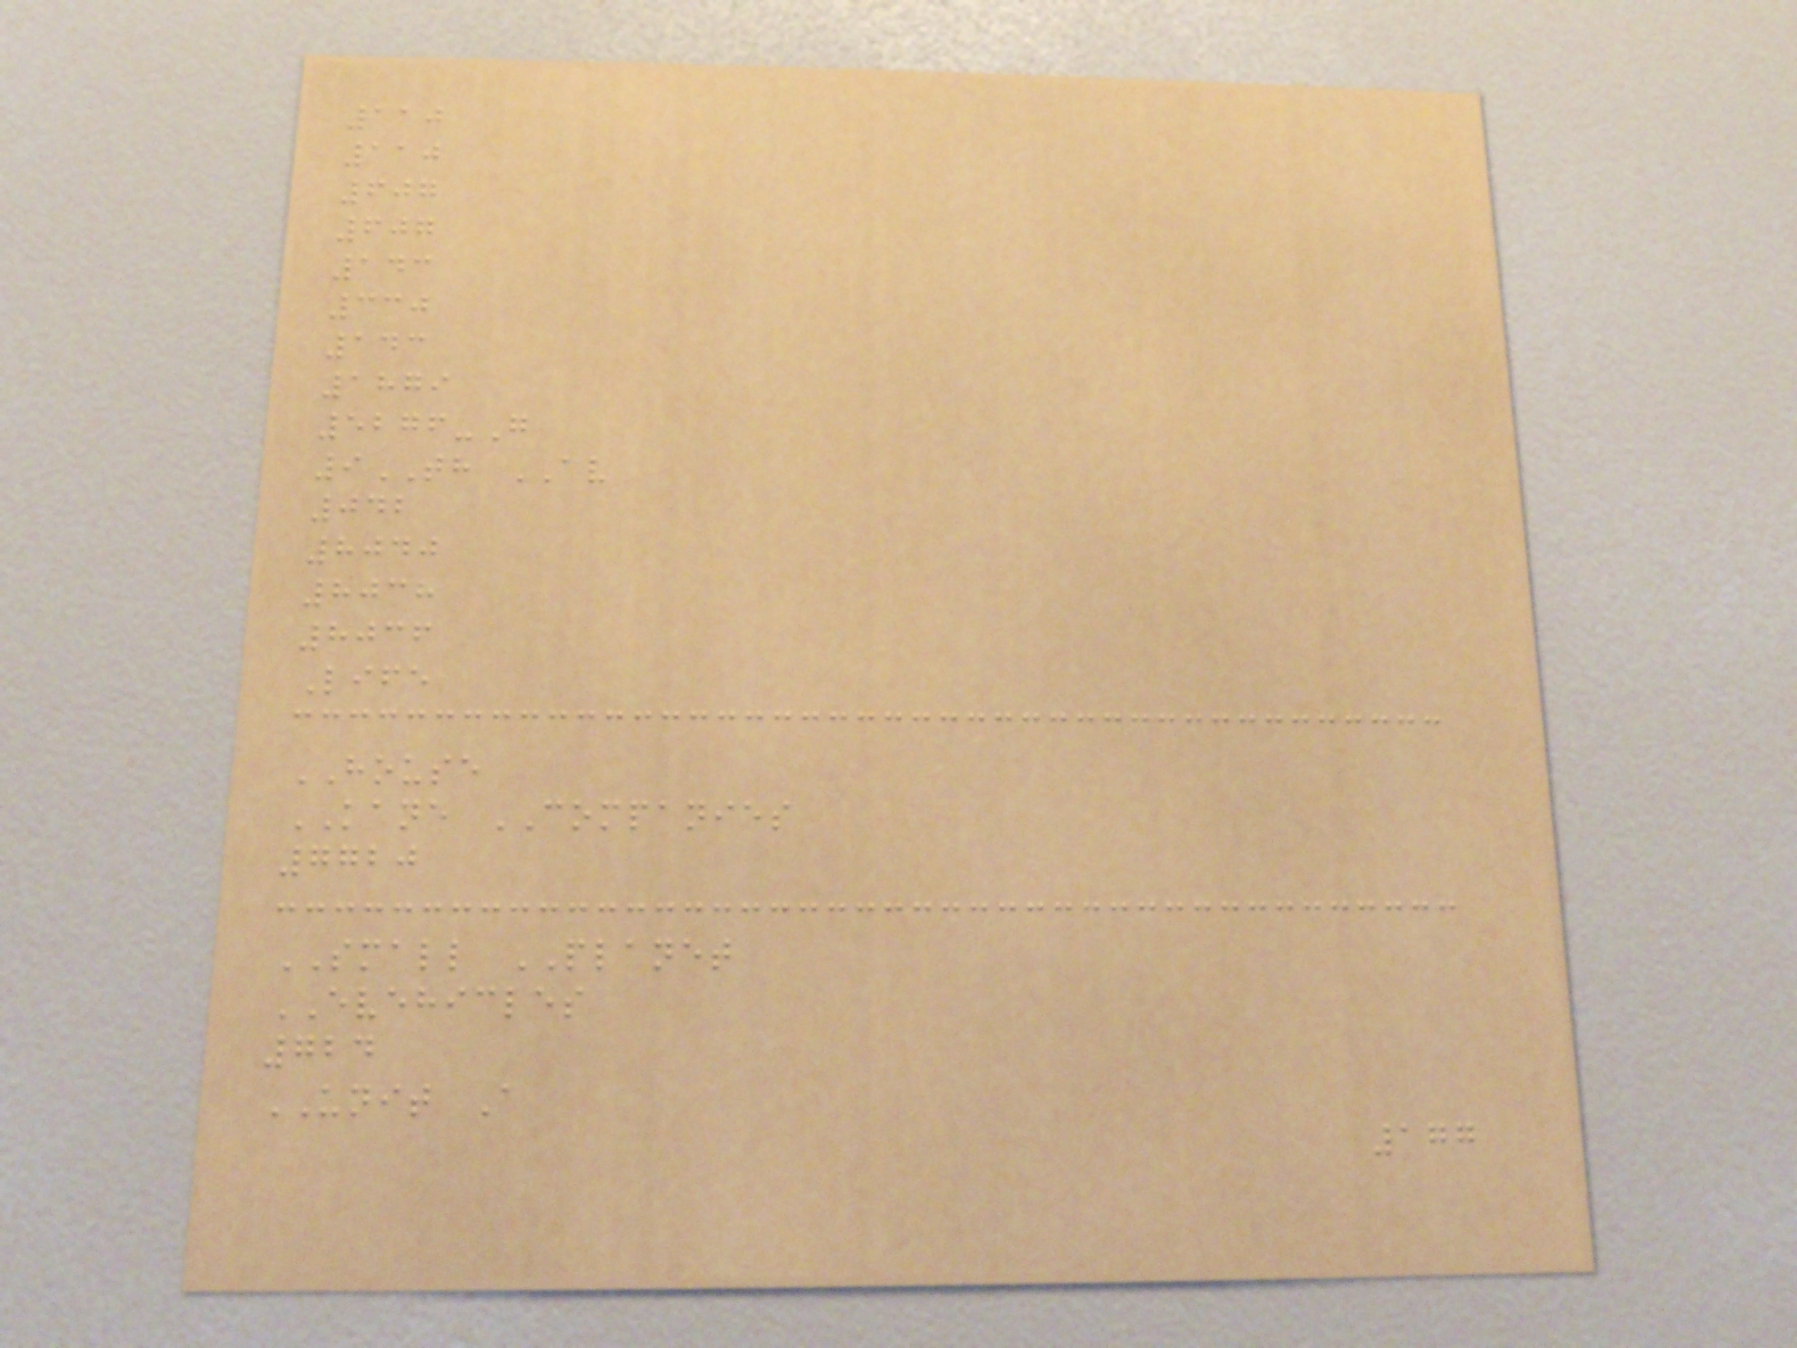110
110
607
607
143
330
143
1879
5276-G
9TH AV
042
8040
8038
8036
Life
HOUSE
KANE COMPANIES
7720
SMALL PLANET
EVEHICLES
724
UNIT A
177
